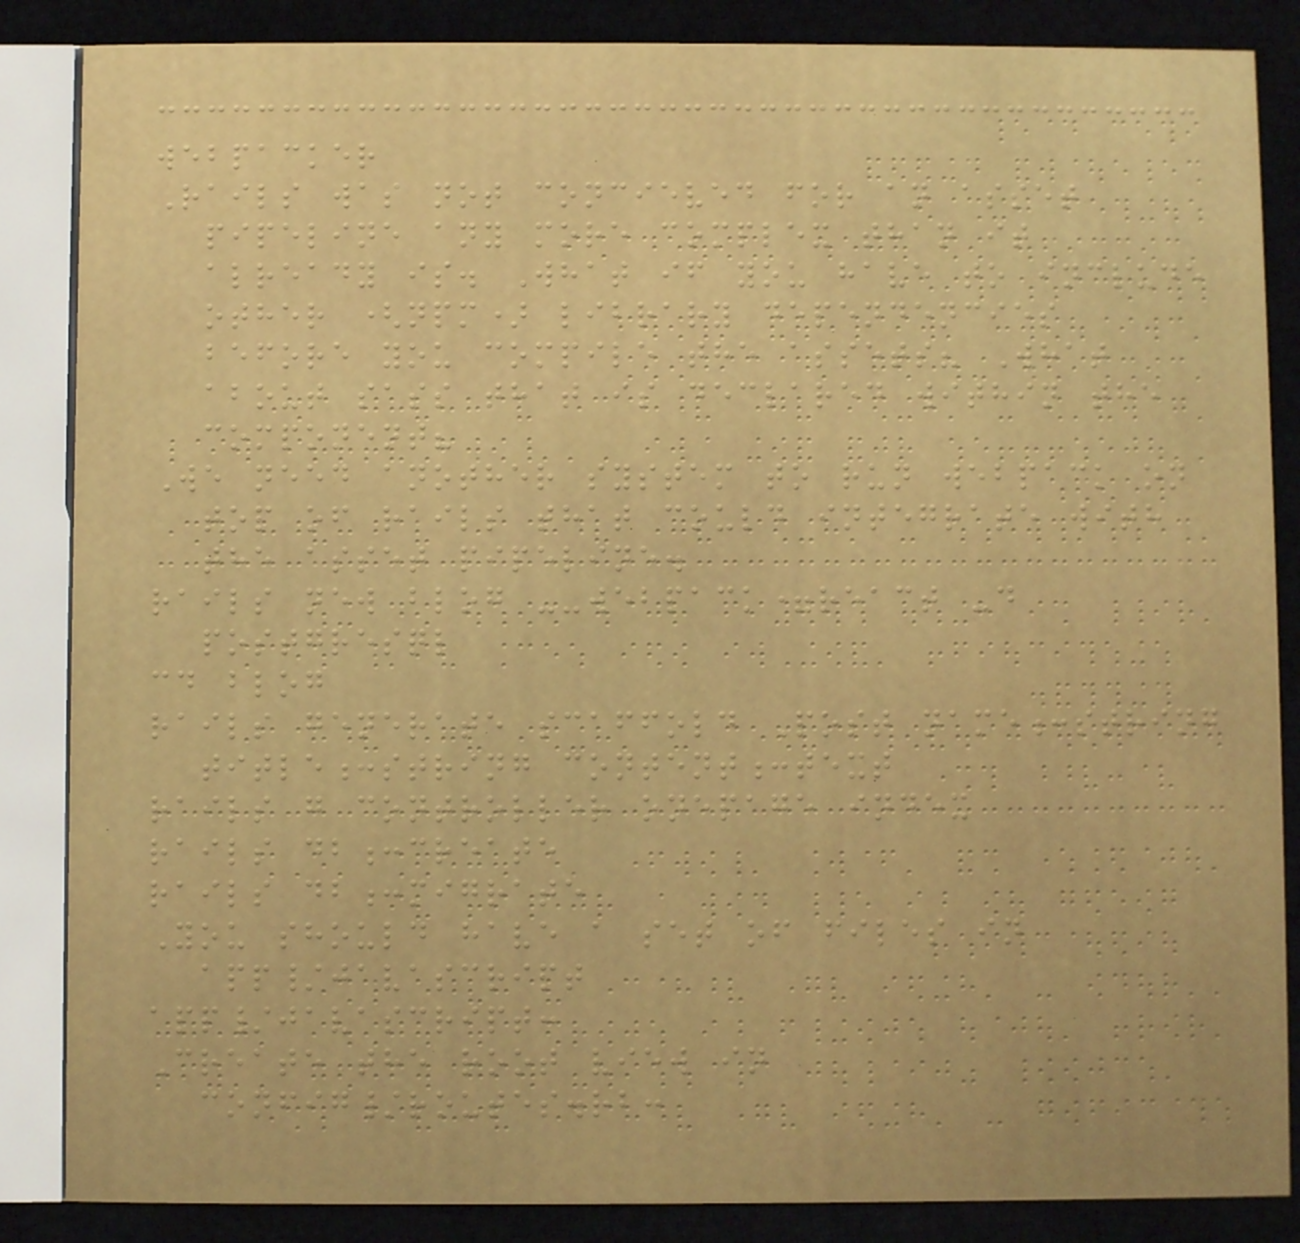webpacker
Rails was not concieved for an asset
pipeline any more complex than it
already is. What if you have to include
other (npm) library dependencies
before you compile the assets? What
about sass that is declared within the
component?
We need another system to run webpack on
top of rails that could integrate with
the asset pipeline.
rails new blog --webpack=react -d
postgresql
cd blog
rails generate scaffold Post name:string
title:string content:text
rails g controller onepage index
rails db:create
rails db:migrate
You should have a set of files in
app/javascript
app/javascript:
Create the root view in
config/routes.rb:
